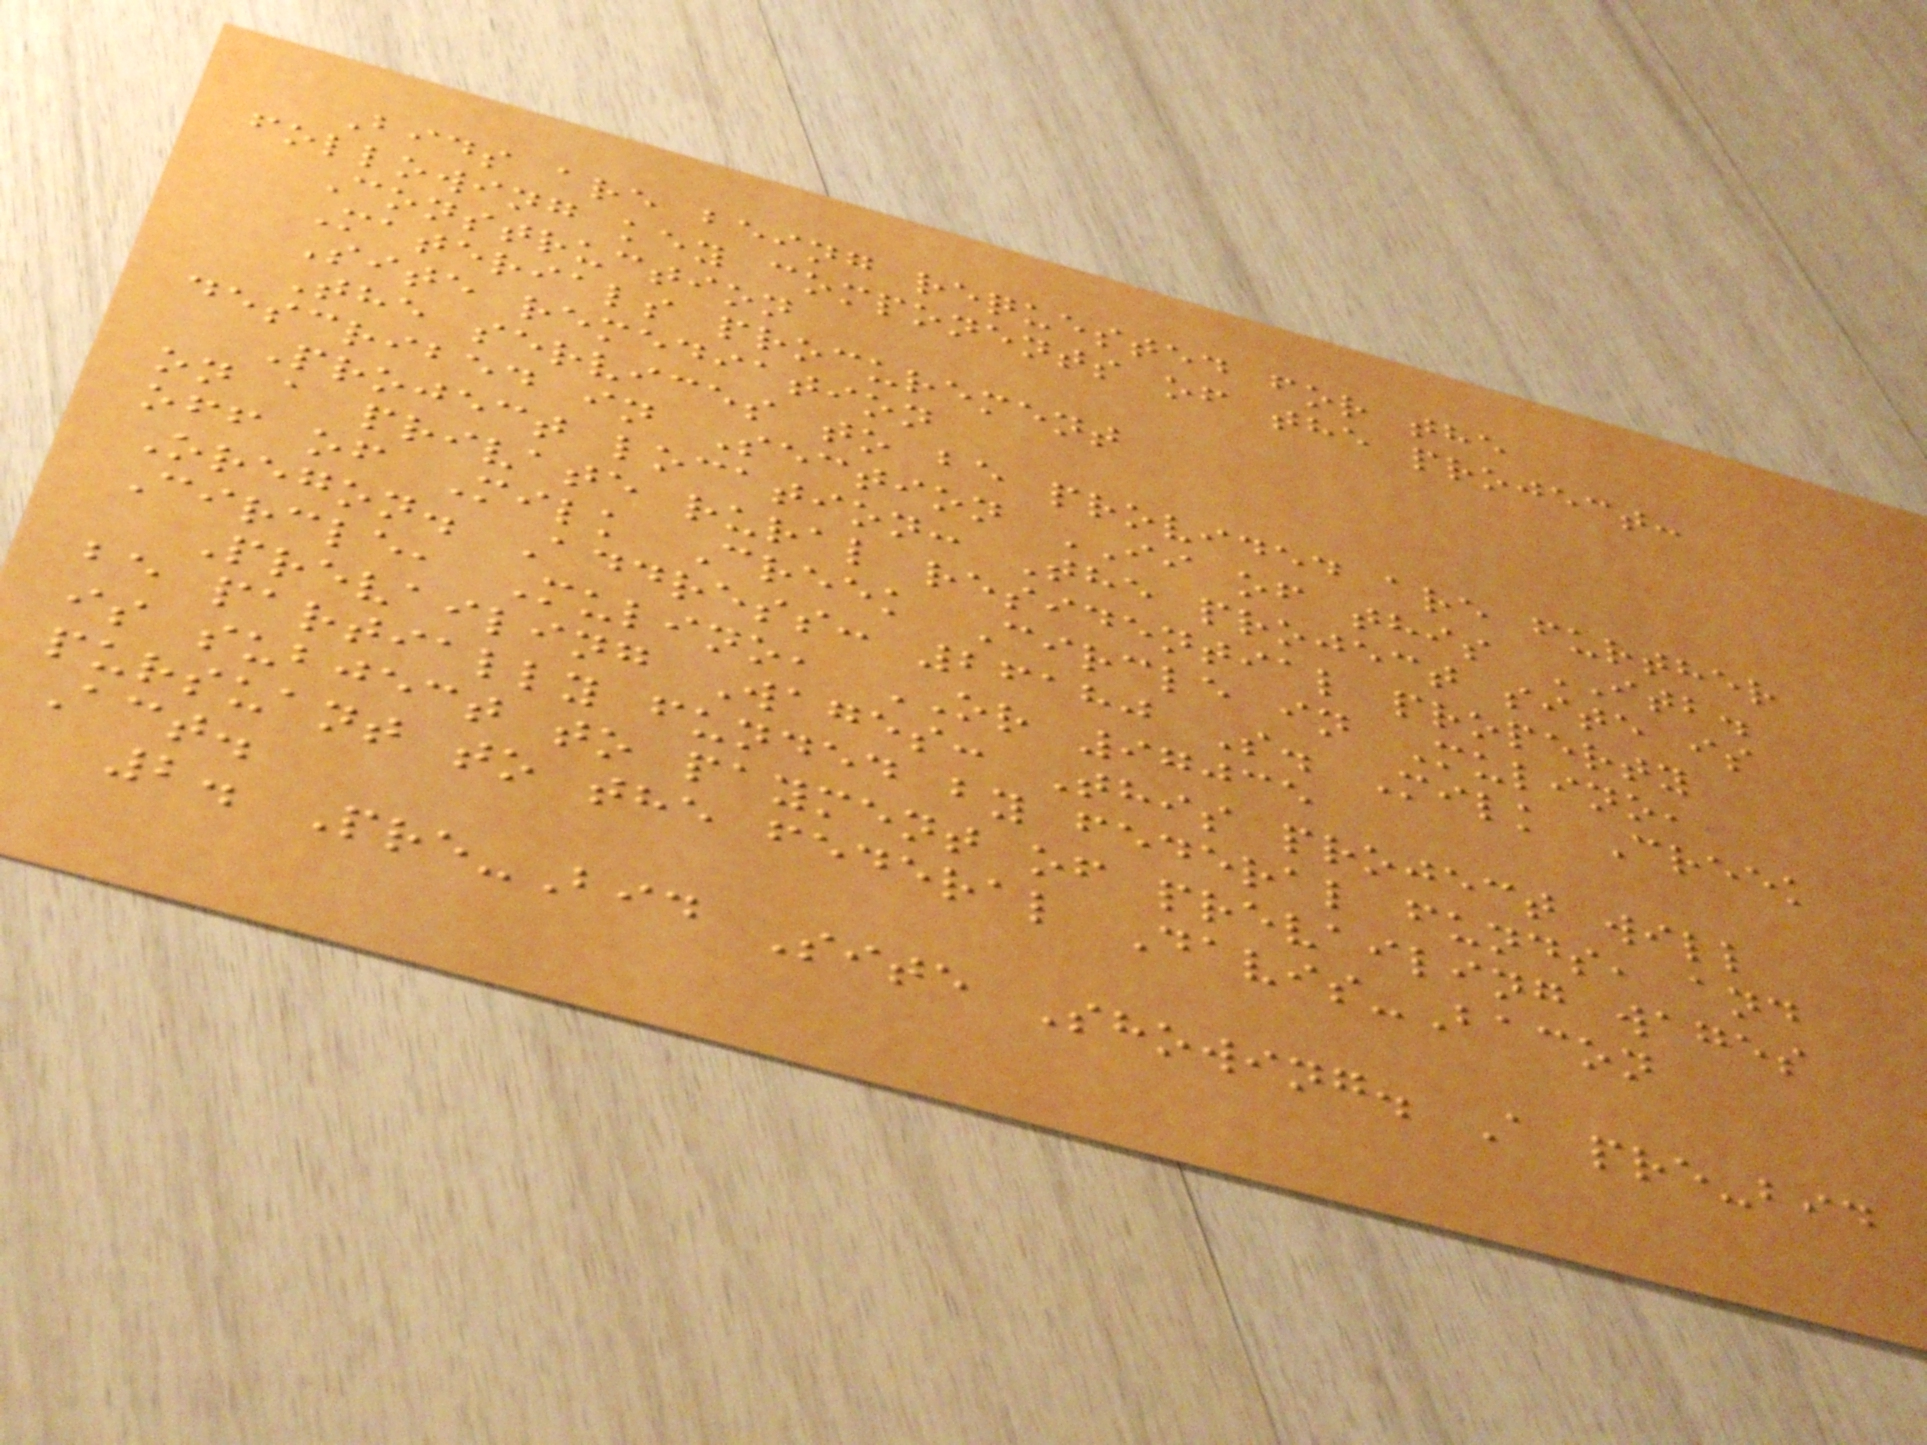Bids are being requested for the
following key components of the project:
Construction
Materials procurement
Site remediation
The services to be provided are further
described in Section II of this ITB.
Project location: The project site is
on a private rural residential property
off of Milk Creek Circle in Mulino,
Oregon. Address: 26180 S. Milk Creek
Circle, Mulino, OR 97035
Prevailing Wages: This project will
be partially funded by federal funds, and
is subject to payment of prevailing wages
pursuant to the federal Davis-Bacon
Act.
2. Pre-Bid Site Showing. A pre-bid
